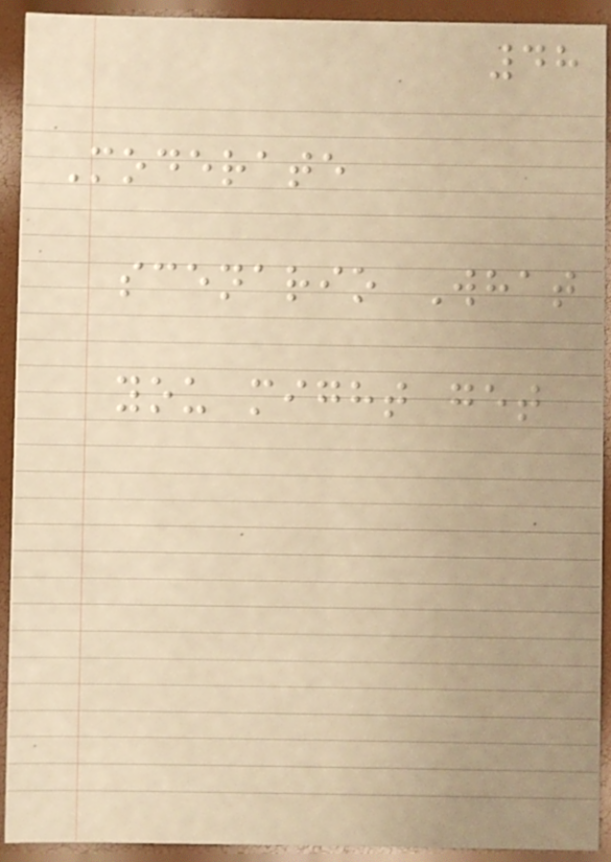48
Moderate
scenario What
you might get
